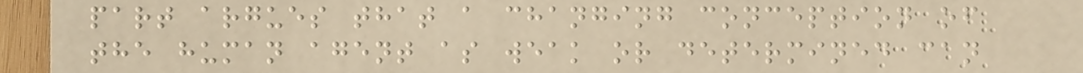part argues that a changing conception of
the human agent as weak or determined can
